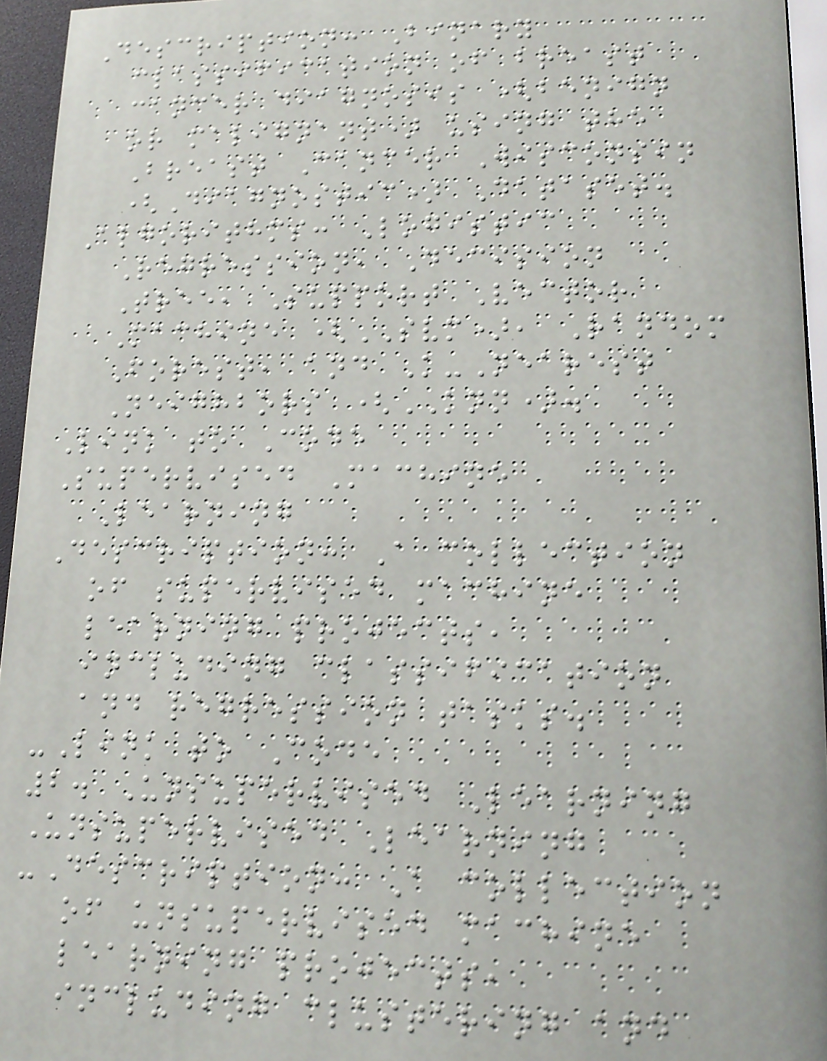Description: Binary
classification of breast
cancer diagnosis (benign
or malignant) using the
Breast Cancer Wisconsin
(Diagnostic) Dataset.
Algorithms: Logistic
Regression, Decision
Tree, Support Vector
Machine (SVM), Random
Forest, and K-Nearest
Neighbors (KNN).
Link to Code
Supervised Machine
Learning
Description: A collection
of supervised machine
learning projects,
including classification
and regression tasks.
-Link to Code
2. Unsupervised Learning
Unsupervised Learning
-Description: A collection
of unsupervised machine
learning projects,
including clustering and
